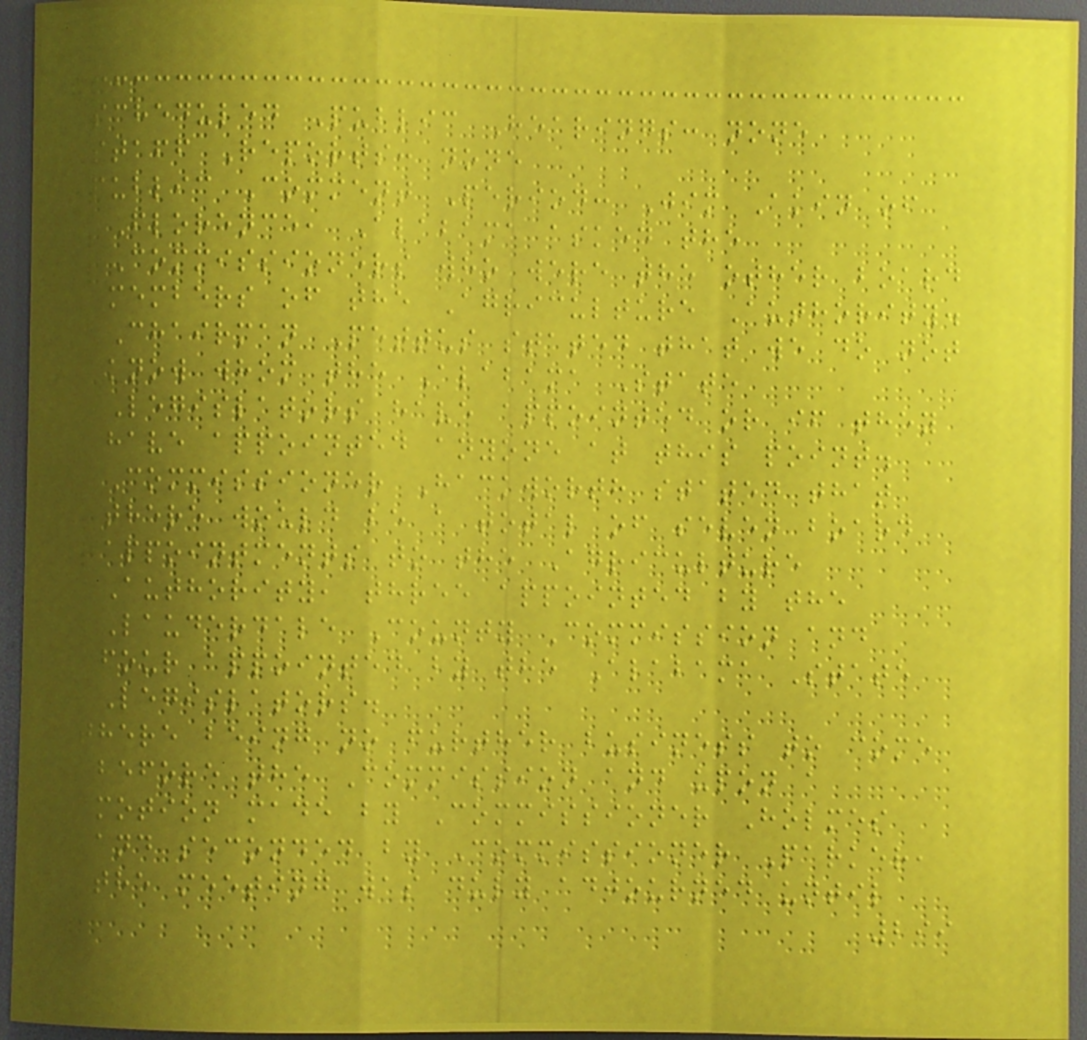Scheduled Public Hearings: none
Staff Reports: none
Public Comment Period: Jim Akin of
Florence, Alabama asked the
Commissioners who were the other board
members of the Agriculture Authority.
Chairman Pettus stated that we do not
know whom the Alabama State
Legislators have appointed or if they
have appointed anyone at this point.
Commissioner Hackworth stated that
there would be a total of seven board
appointments to the Agriculture
Authority, three appointed by the
Lauderdale County Commission and
four appointed by the Alabama State
Legislators.
There being no further business to come
before the Commission and upon a
motion made by Commissioner Holmes
and seconded by Commissioner Parker,
the meeting was duly adjourned until
299
